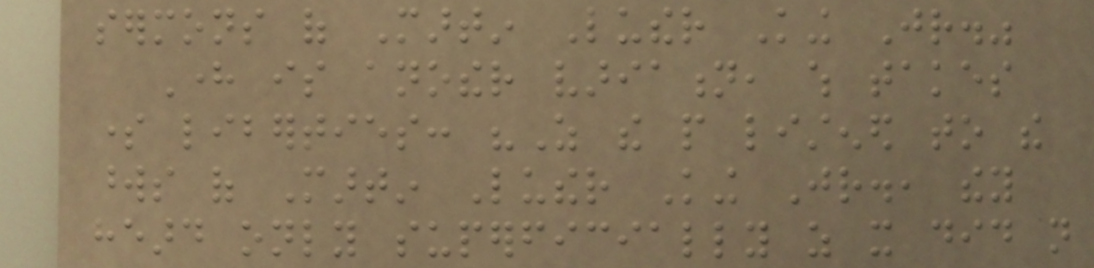sermons of Martin Luther King Jr."
Here is another variation, which takes
some liberties: "As the people listened to the
words of Martin Luther King Jr., they
heard only superficially as it did not
